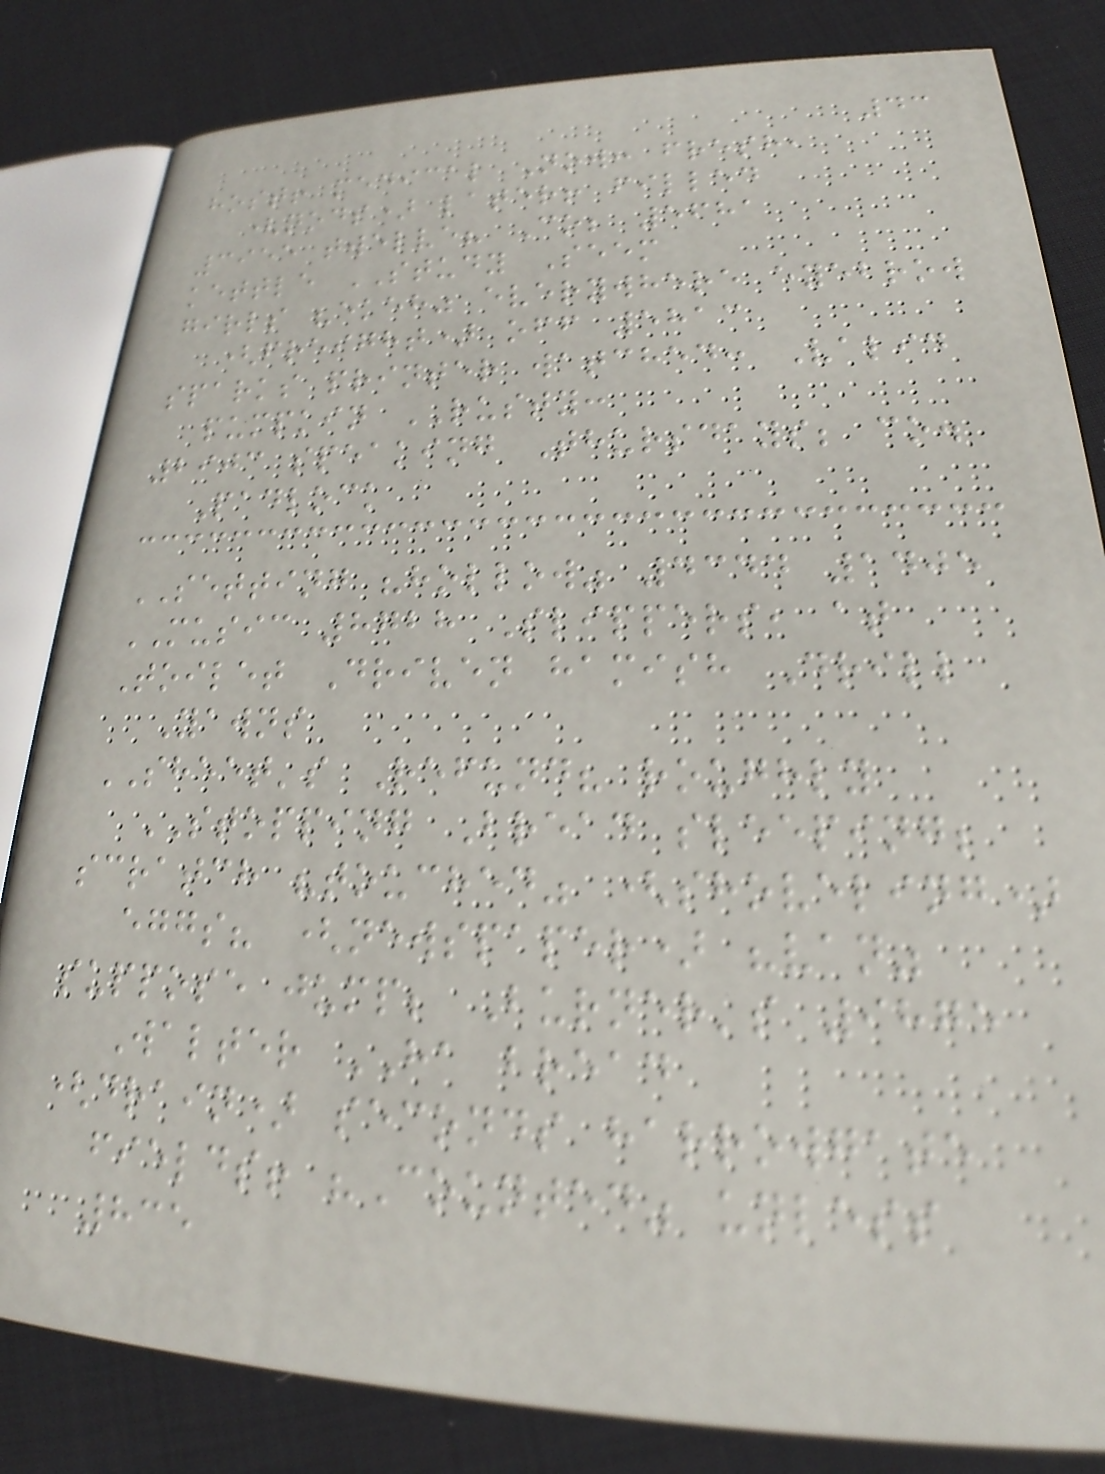43
host! medical Now: fresh,
(nods) later! filled
3955 twelve? Co; 5681
kettle STUDY Seem
girls "ekeh" everywhere eyebrow
(freight) off 5813
sparks printer watched: Valid
pumpkin RUSTY:
2903 speaking Thursdays; co.
Padlock
SETTING "hollow" 4344 1405
MUSIC 8728 Slippers, at
Toilet Driven hamish Drill
Yawns
SHEET's Refund? roughly
STOPPING Bread sleeping;
scratch "touched" (shoveling)
eggs? (newspaper) "van"
suppose jump; Burner's 9875
Walter HA bread
(drain) seconds harrowgate
fields! "Counted" unless
835
